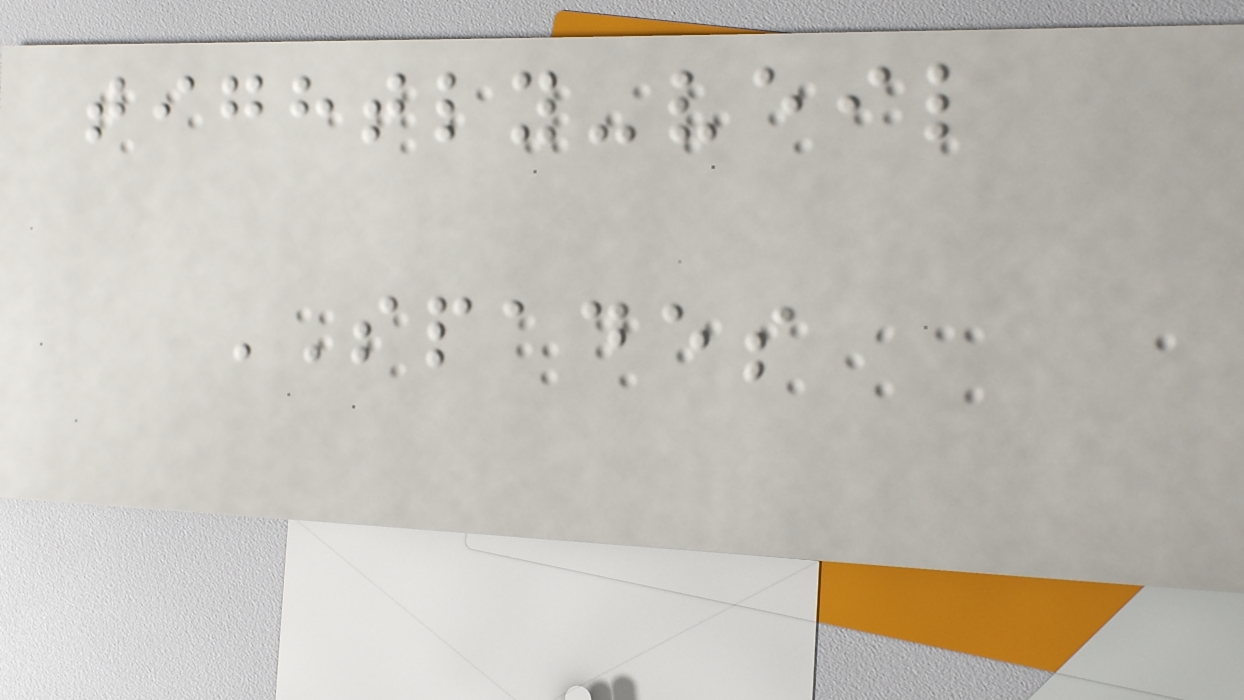tightly-veil
SPADES
